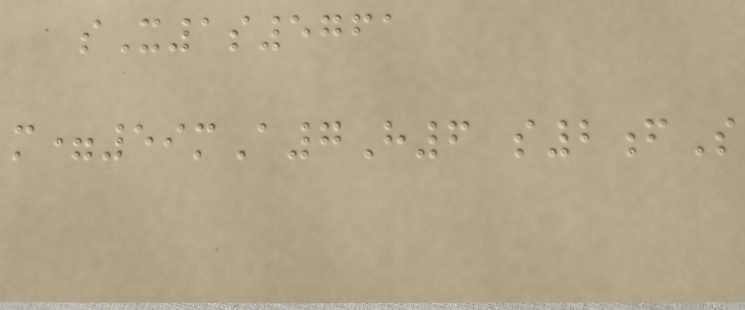sX1s5761
m=59mA7H6 s2fS
